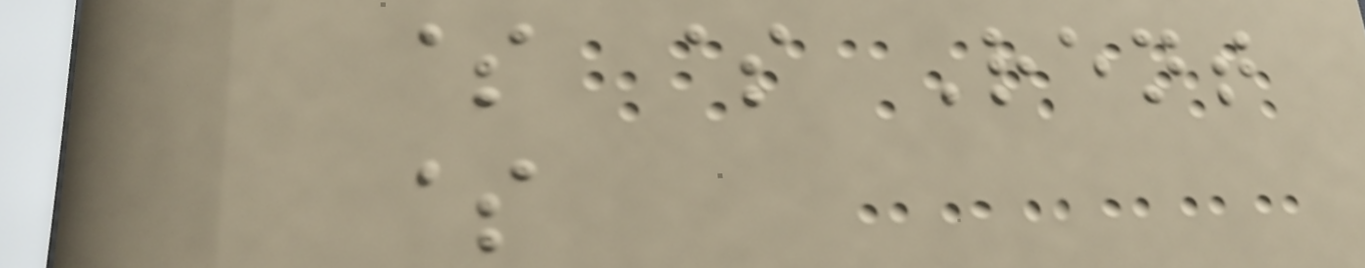$ $ Rent
$
